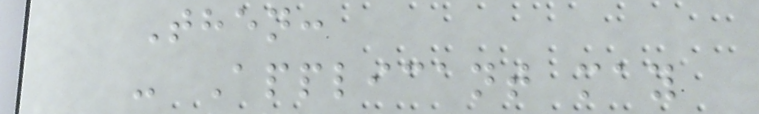Then:
- Applicant may
